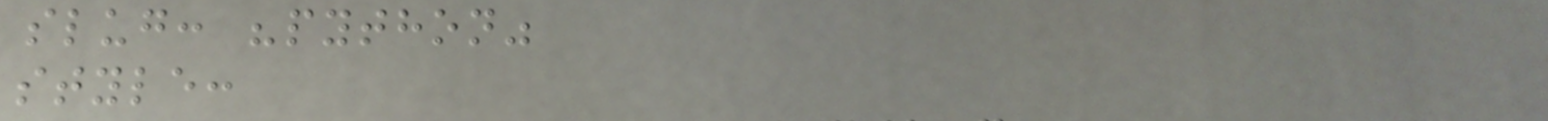slug: "python"
style:
